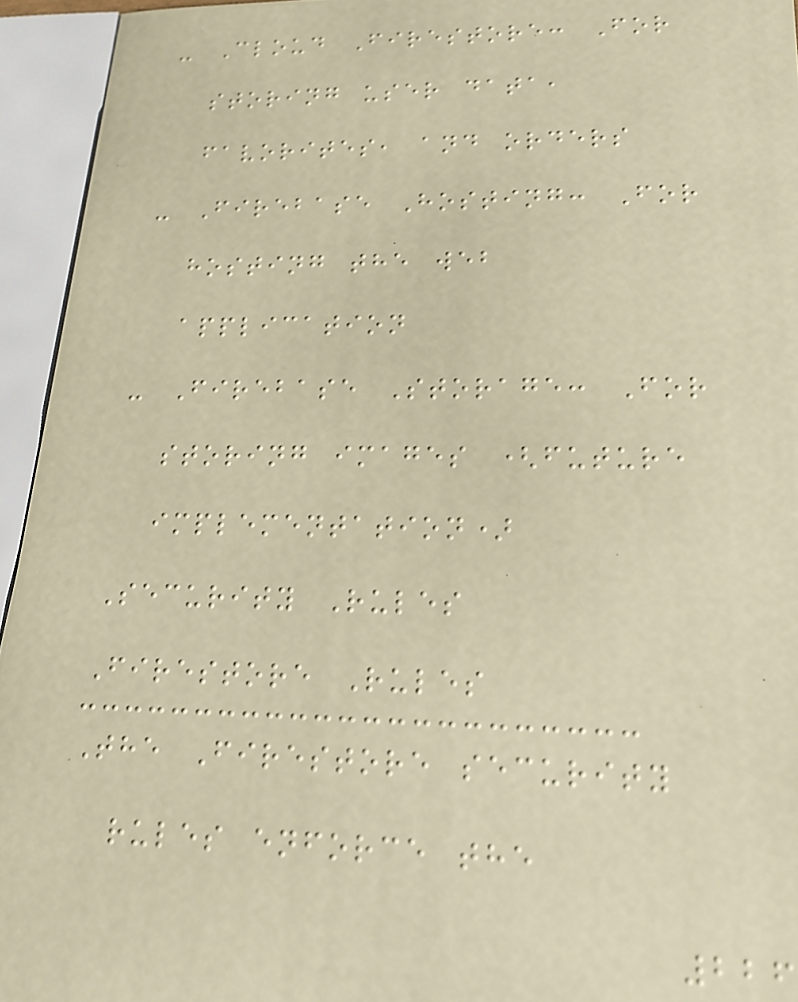- Cloud Firestore: For
storing user data,
favorites, and orders
- Firebase Hosting: For
hosting the web
application
- Firebase Storage: For
storing images (future
implementation)
Security Rules
Firestore Rules
The Firestore security
rules enforce the
226
